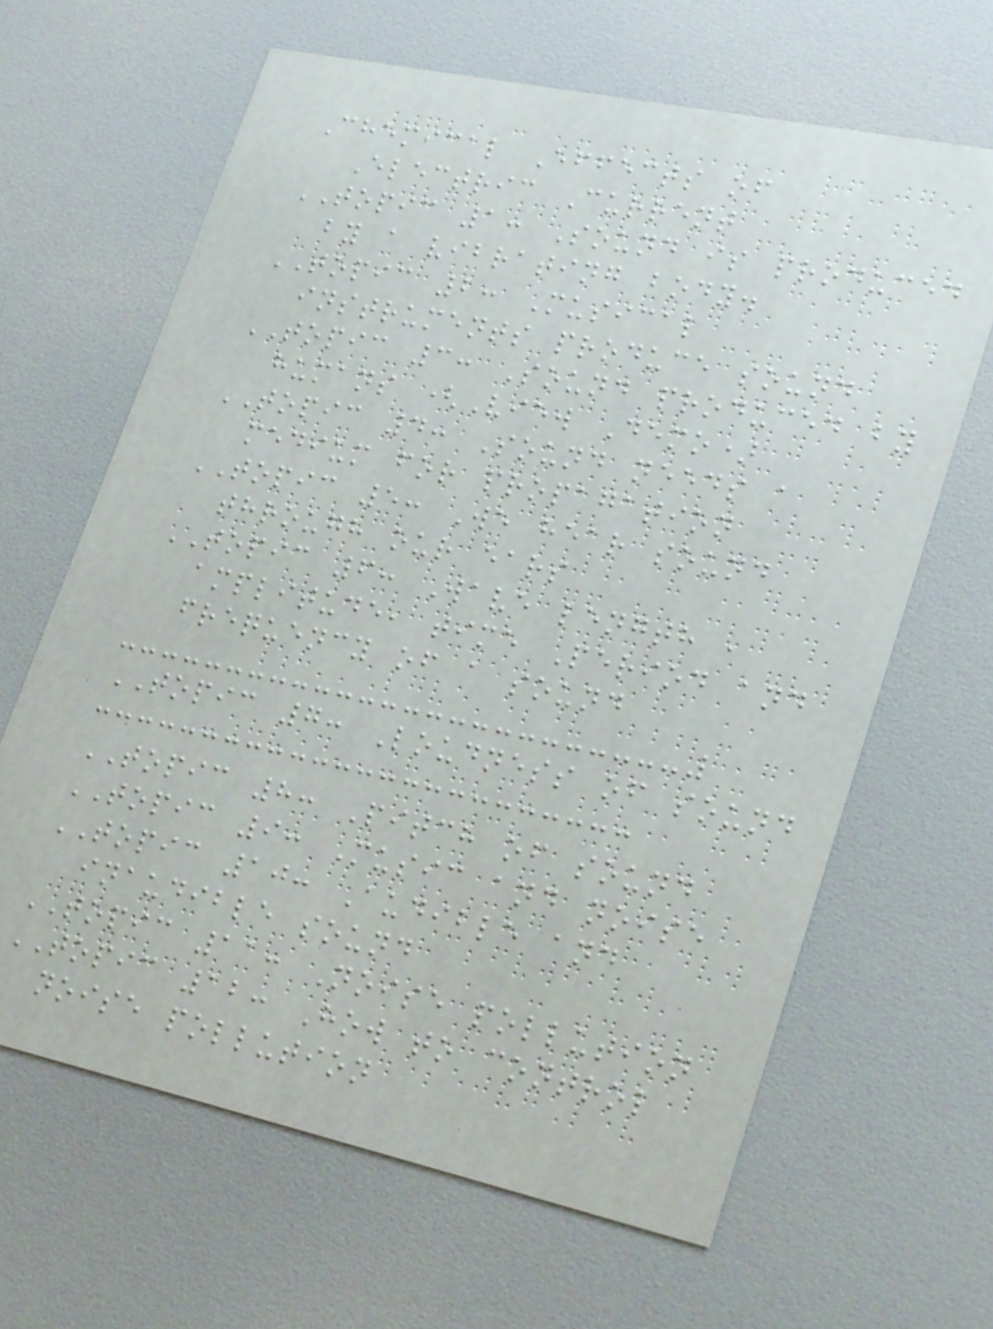Chemical Effects of
Electric Current
TOPIC 1: Sound is produced
by a vibrating body.
TOPIC 2: Musical
instruments produce sound
TOPIC 3: Sound produced by
humans (View Demo)
TOPIC 4: Sound needs a
medium for propagation
TOPIC 5: We hear sound
through our ears
TOPIC 6: Wave length ,
amplitude, time Period and
frequency of a sound
TOPIC 7: Loudness of sound
TOPIC 8: Pitch of sound
TOPIC 9: Music and noise
TOPIC 10: Audible and
inaudible sound
TOPIC 11: Noise pollution
TOPIC 12: How to control
noise pollution
